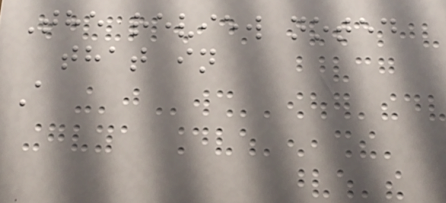The review noted
that in
A
